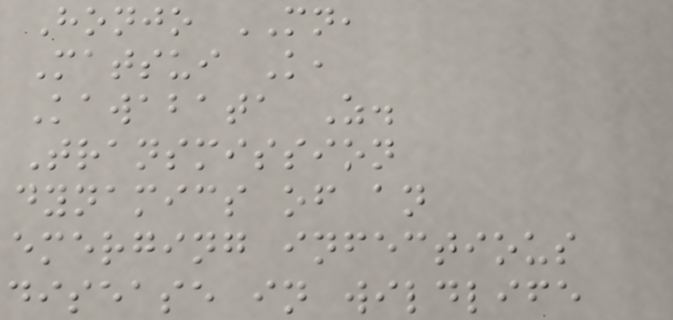Honjo MN,
Matsui K,
Kawabata Z.
Transmission
dynamics of an
emerging infectious
disease in wildlife
